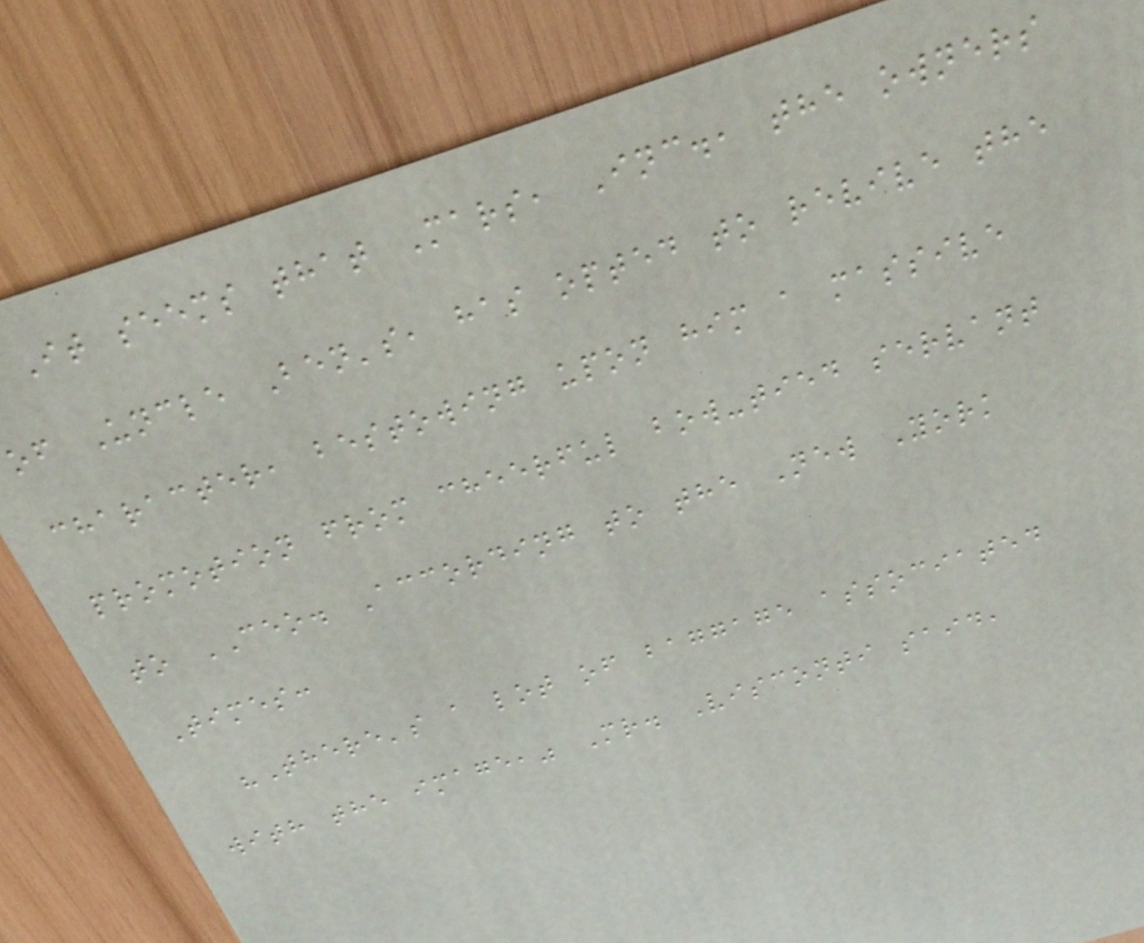It seems that Mars, Inc., the owners
of Uncle Ben's, has opted to revive the
character, bestowing upon him a massive
promotion from cheerful bow-tied servant
to CEO. According to the New York
Times:
"There's a lot of baggage associated
with the image," Mr. Visconti said,
